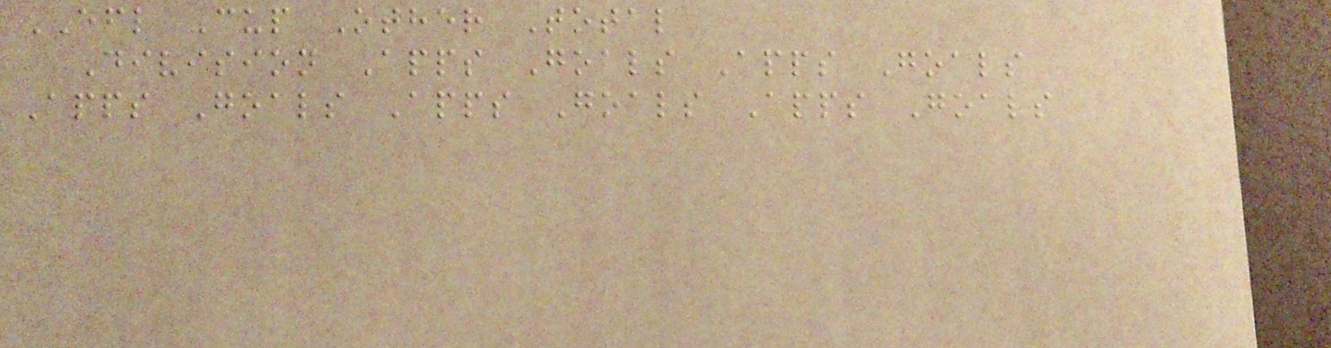EFL Cup Other Total
Division Apps Goals Apps Goals
Apps Goals Apps Goals Apps Goals
